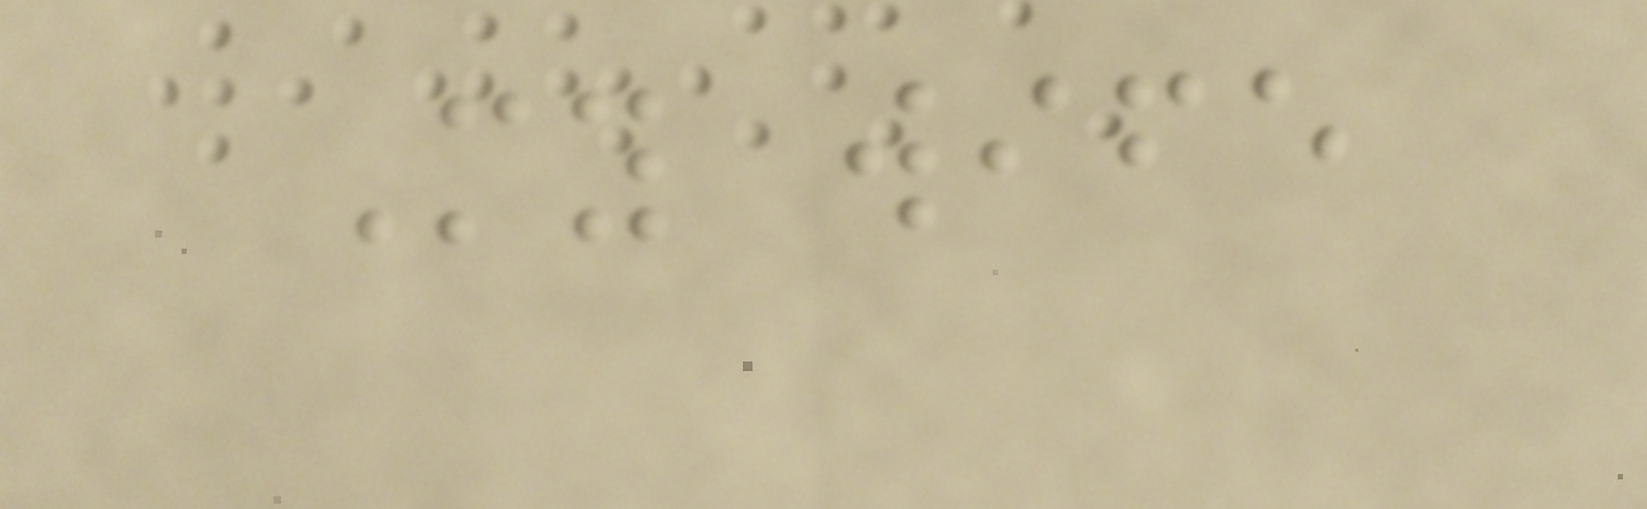My wife
